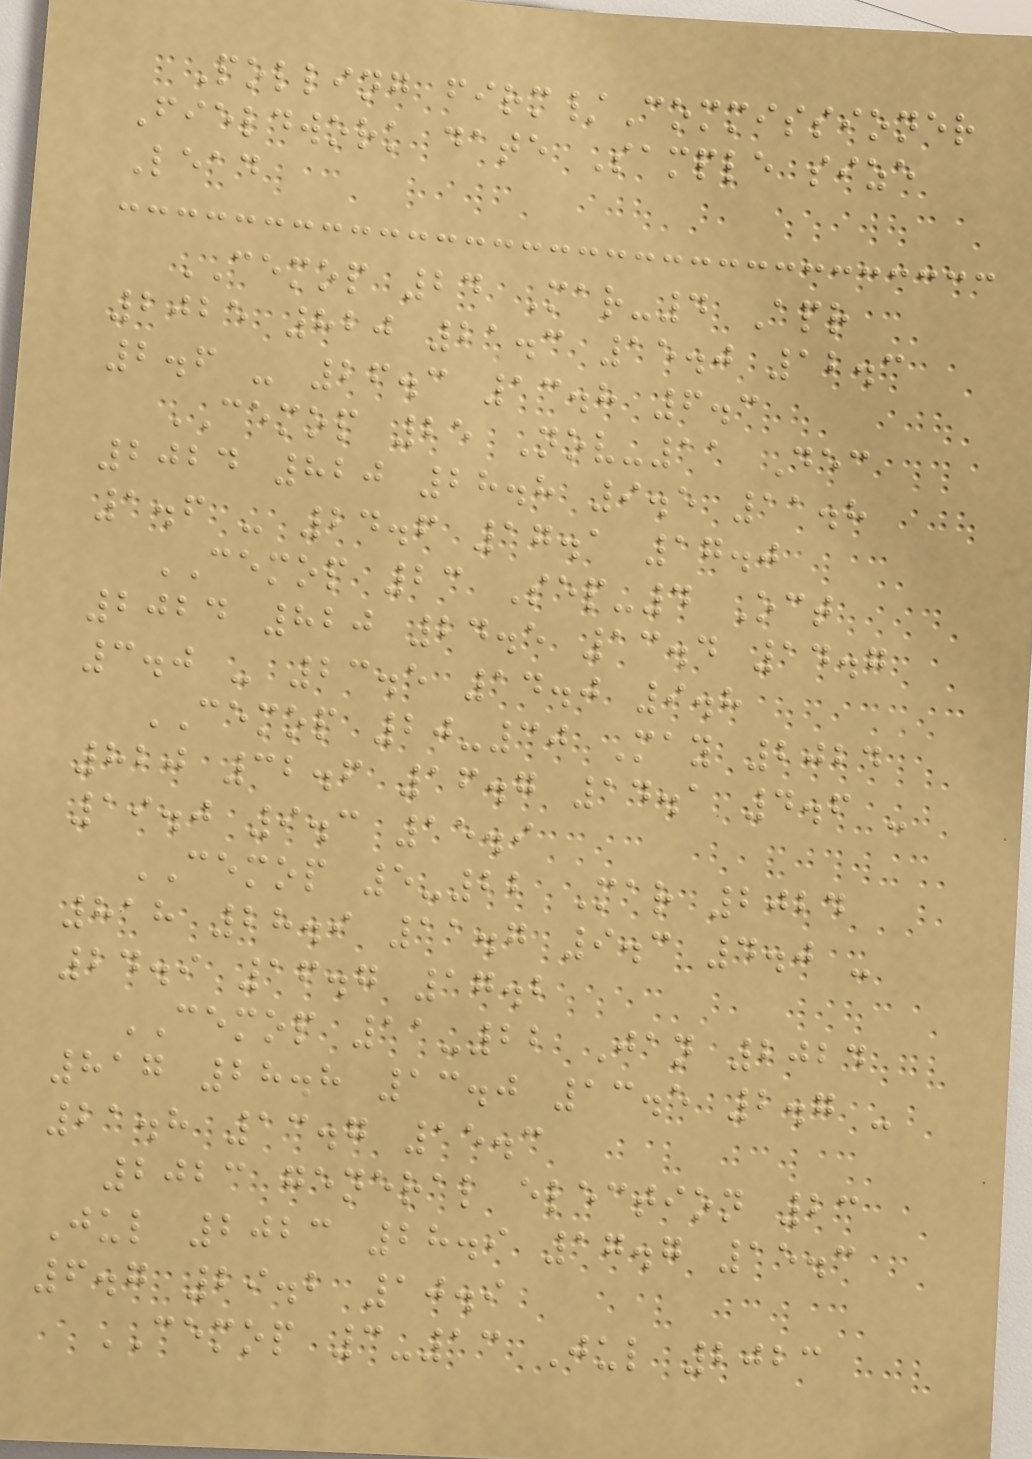Polling firm/Commissioner
Fieldwork date Sample size
Lead
CEMOP 24 Mar-4 Apr
2025 820 21.3 15.0 12.3
2.6 - 26.3 13.8 6.3
CEMOP 25 Nov-11 Dec
2024 820 28.8 9.5 11.8
1.6 - 24.6 17.1 17.0
CEMOP 23 Sep-4 Oct
2024 820 24.5 13.4 14.7
3.0 - 23.5 14.0 9.8
CEMOP 20-30 May 2024
820 32.6 16.7 14.1 4.6 -
19.0 9.3 15.9
CEMOP 5-22 Mar 2024
818 28.9 11.7 9.3 4.0 -
24.9 16.7 17.2
CEMOP 11-22 Jan 2024
817 28.8 13.0 13.5 2.7 -
21.8 13.7 15.3
2023 general election 23
Jul 2023 28.9 17.7 15.3
6.7 29.2 10.9
CEMOP 3-13 Jul 2023
